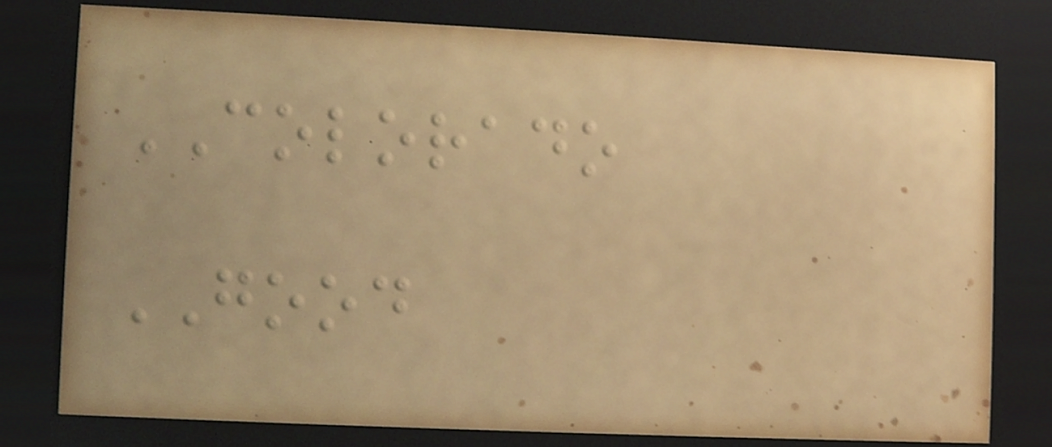COLORADO
GOOD
